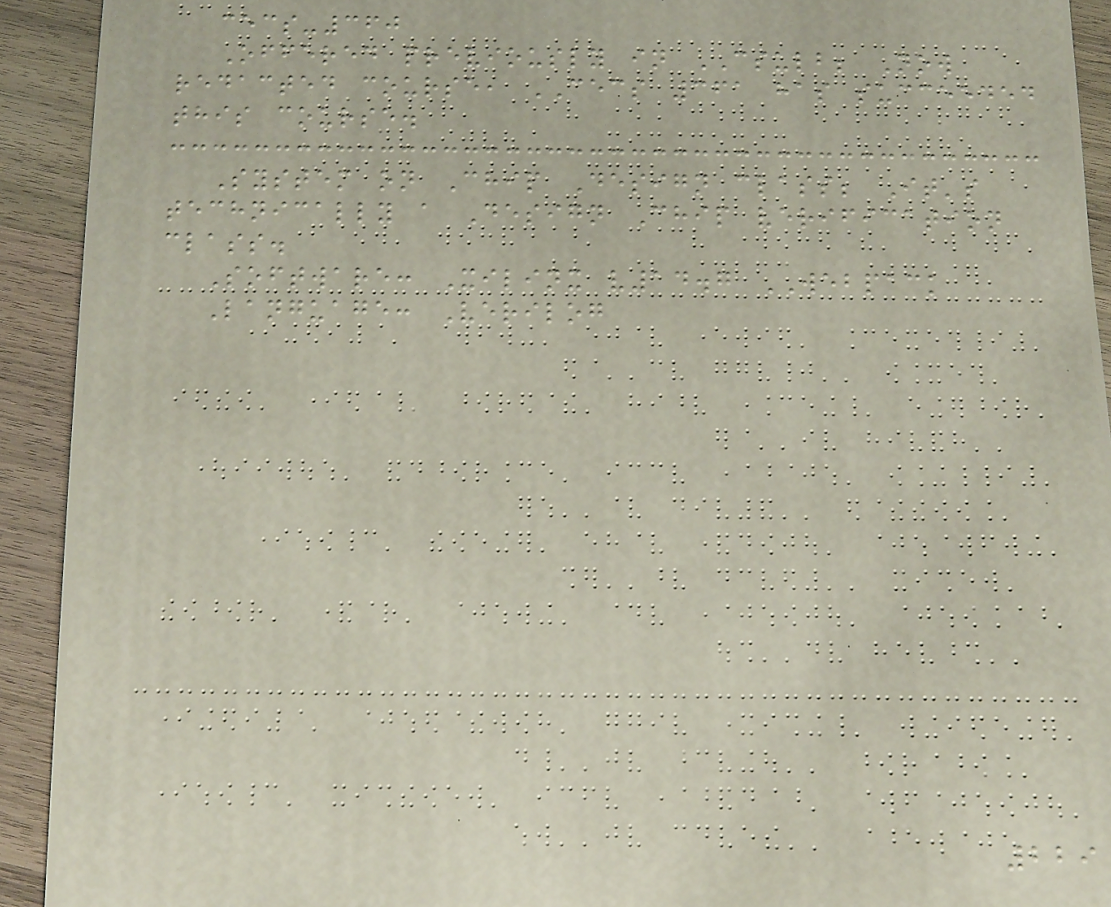cecs-360
Offered previously in CSULB; Now
redacted course, CECS 361 has succeeded
this course.
System on Chip Design class; It's
technically a Design Chip verification
class.
Software: Xilinx v14.7 WEBPACK
Language: Verilog
229
